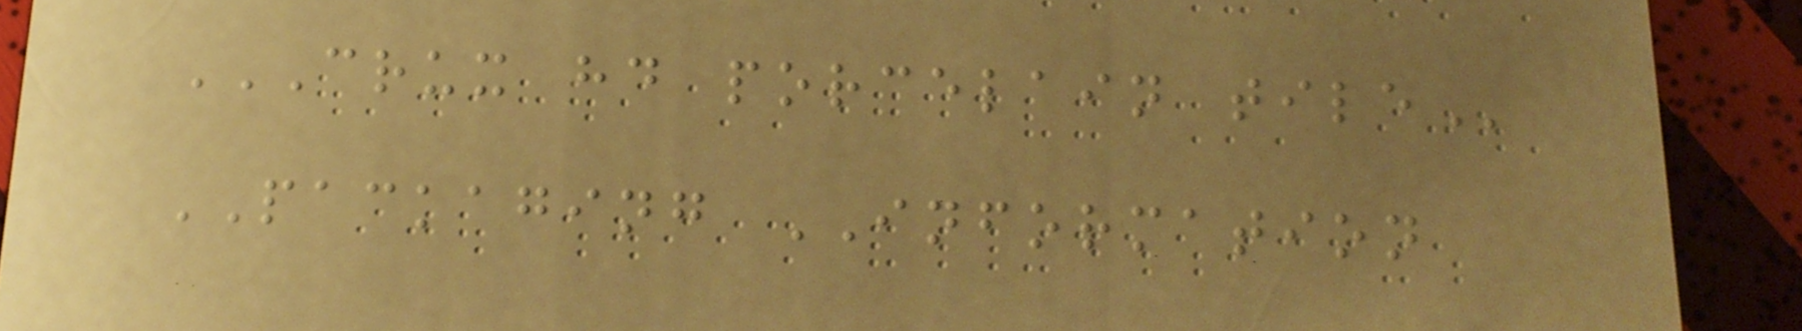CRUX HD PORCELAIN TILE
PACKAGING INFORMATION
